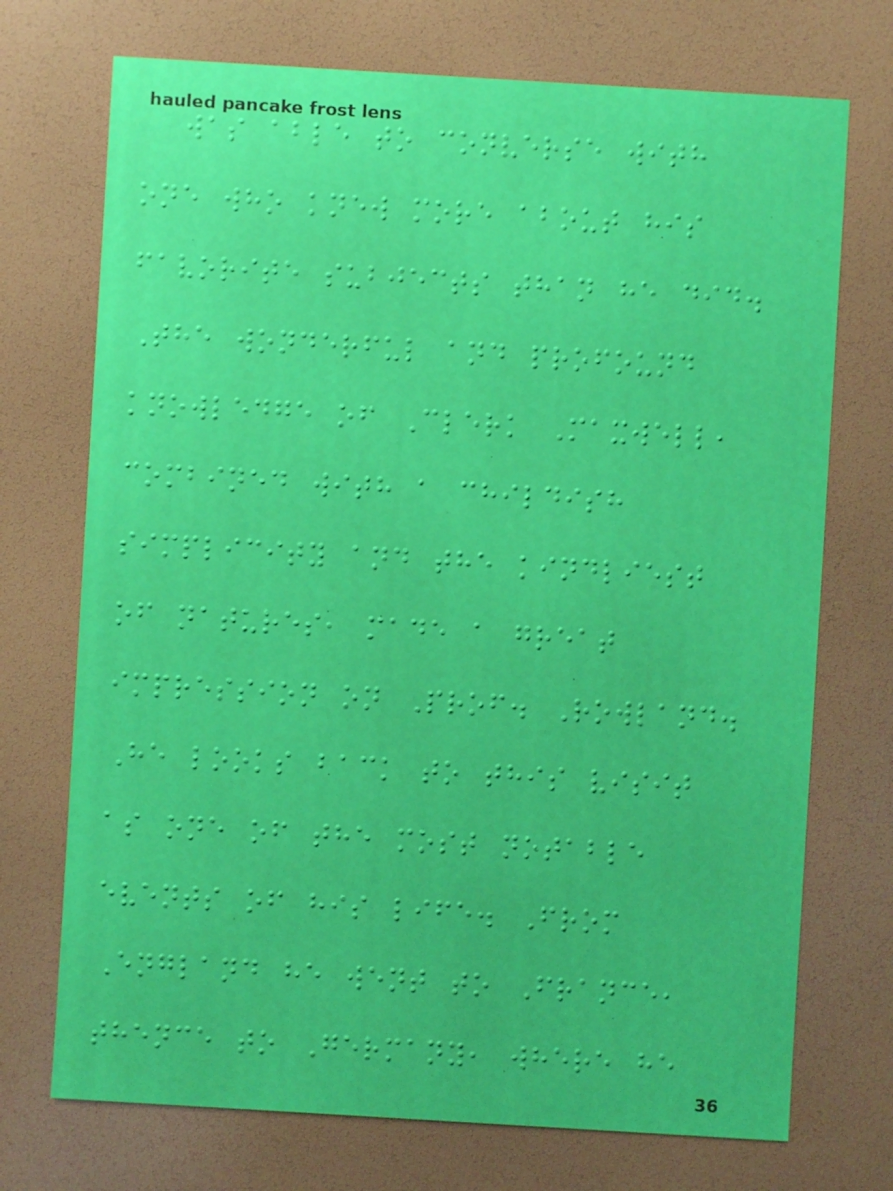was able to converse with
one who knew more about his
favorite subjects than he did.
The wonderful and profound
knowledge of Clerk Maxwell,
combined with a childish
simplicity and the kindliest
of natures, made a great
impression on Prof. Rowland.
He looks back to this visit
as one of the most notable
events of his life. From
England he went to France,
thence to Germany, where he
